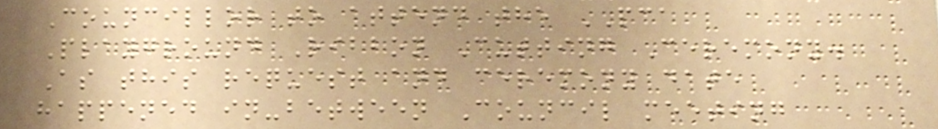Councillor to attend the PCA
Playground Ribbon Cutting Ceremony.
As this request and ceremony date
happened in-between Council meeting
